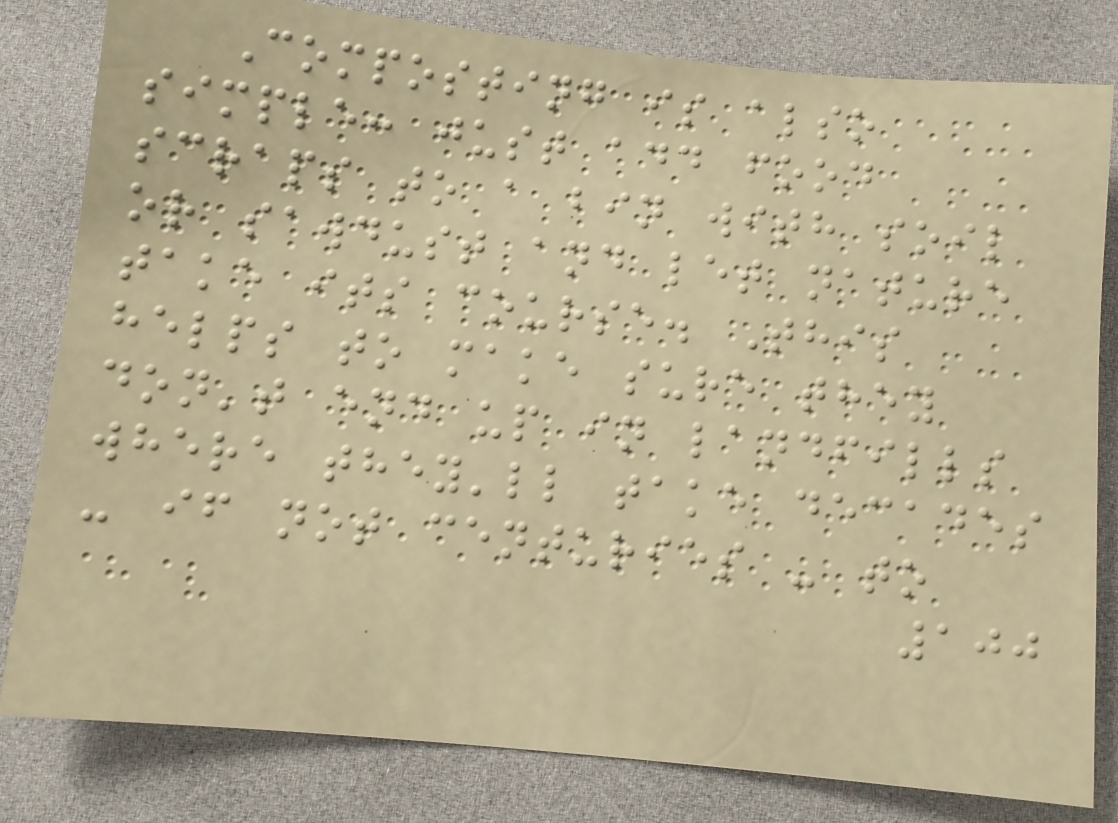Composting is also
simple: just add food
scraps to a bin with soil
or sawdust and let nature
take its course. This
helps to make sure they
don't end up in landfills
where they'll take decades
- if not centuries - to
100
